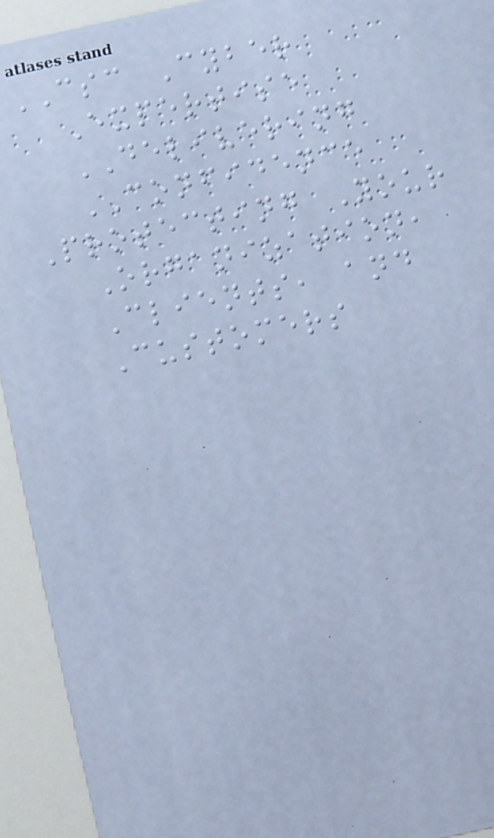CSC Cyber
Expertise
DELIVERING
CONFIDENCE
Protecting Your
Organization,
Clients, and
Customers
